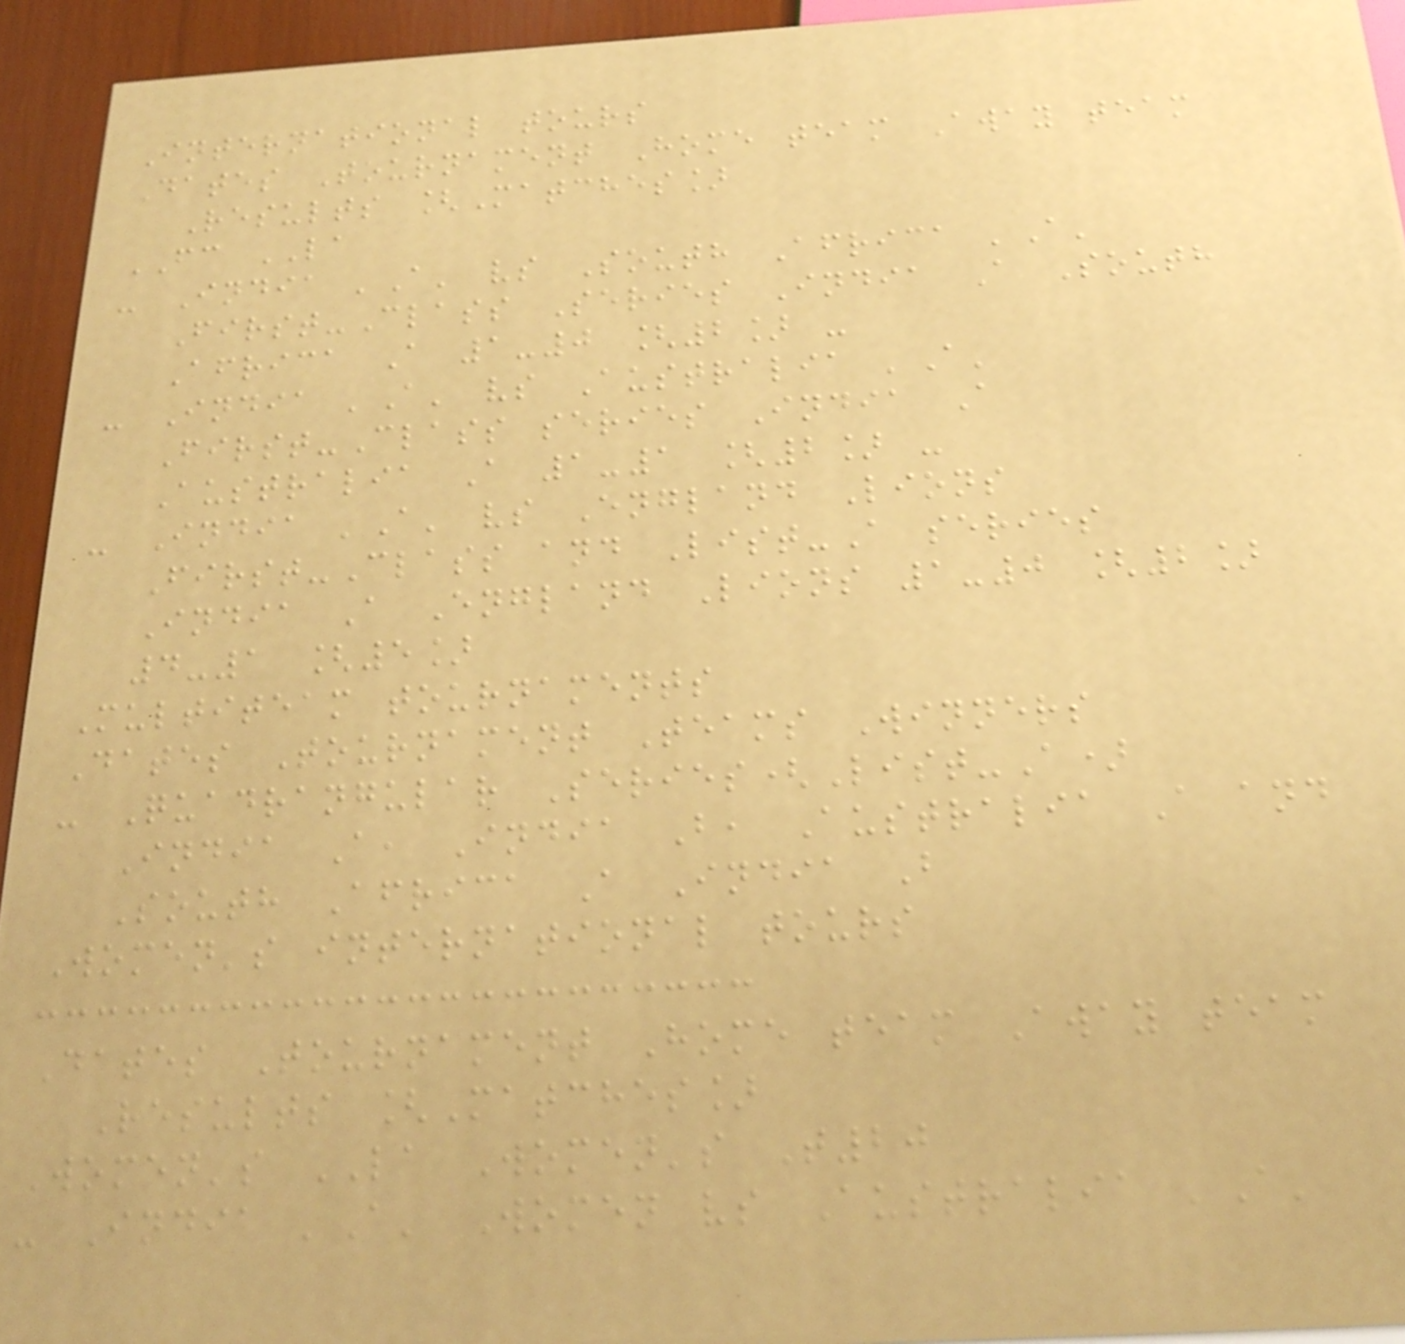International tours
Dates Tournament Home team Away team
Results [Matches]
FC LA
- India 'A' vs South Africa 'A'
First-Class Series India A South
Africa A 1-0 [2] -
- India 'A' vs Australia 'A'
First-Class series India A
Australia A 1-1 [2] -
- India 'A' vs England Lions
First-Class and List-A series
India A England Lions 1-0 [2]
4-1 [5]
Multiteam tournaments
Dates Tournament Teams Winners
- Quadrangular Series(List-A)
India A, India B, Australia A and
South Africa A India B
Women's international tours
Dates Tournament Home team Away team
Results [Matches]
Women's LA Women's T20
- India 'A' Women vs Australia 'A'
